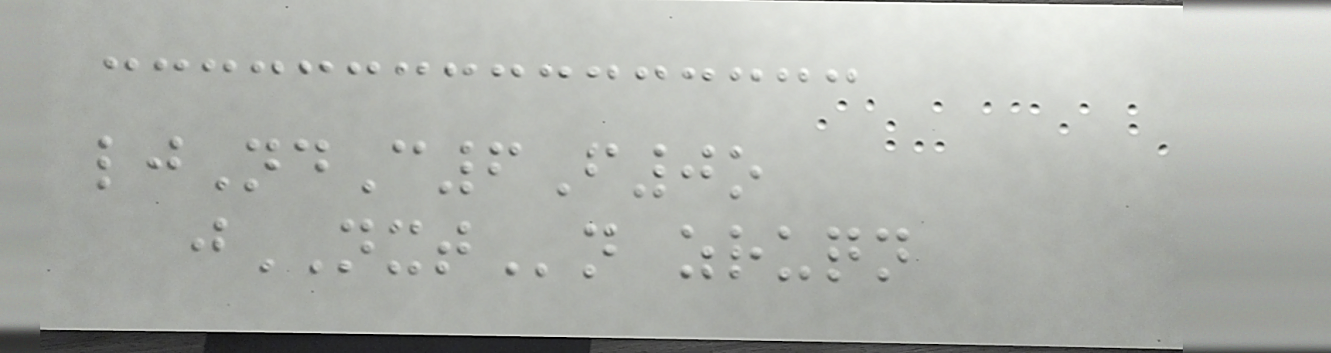ljNdC6F0o
jNXTn zruqn
